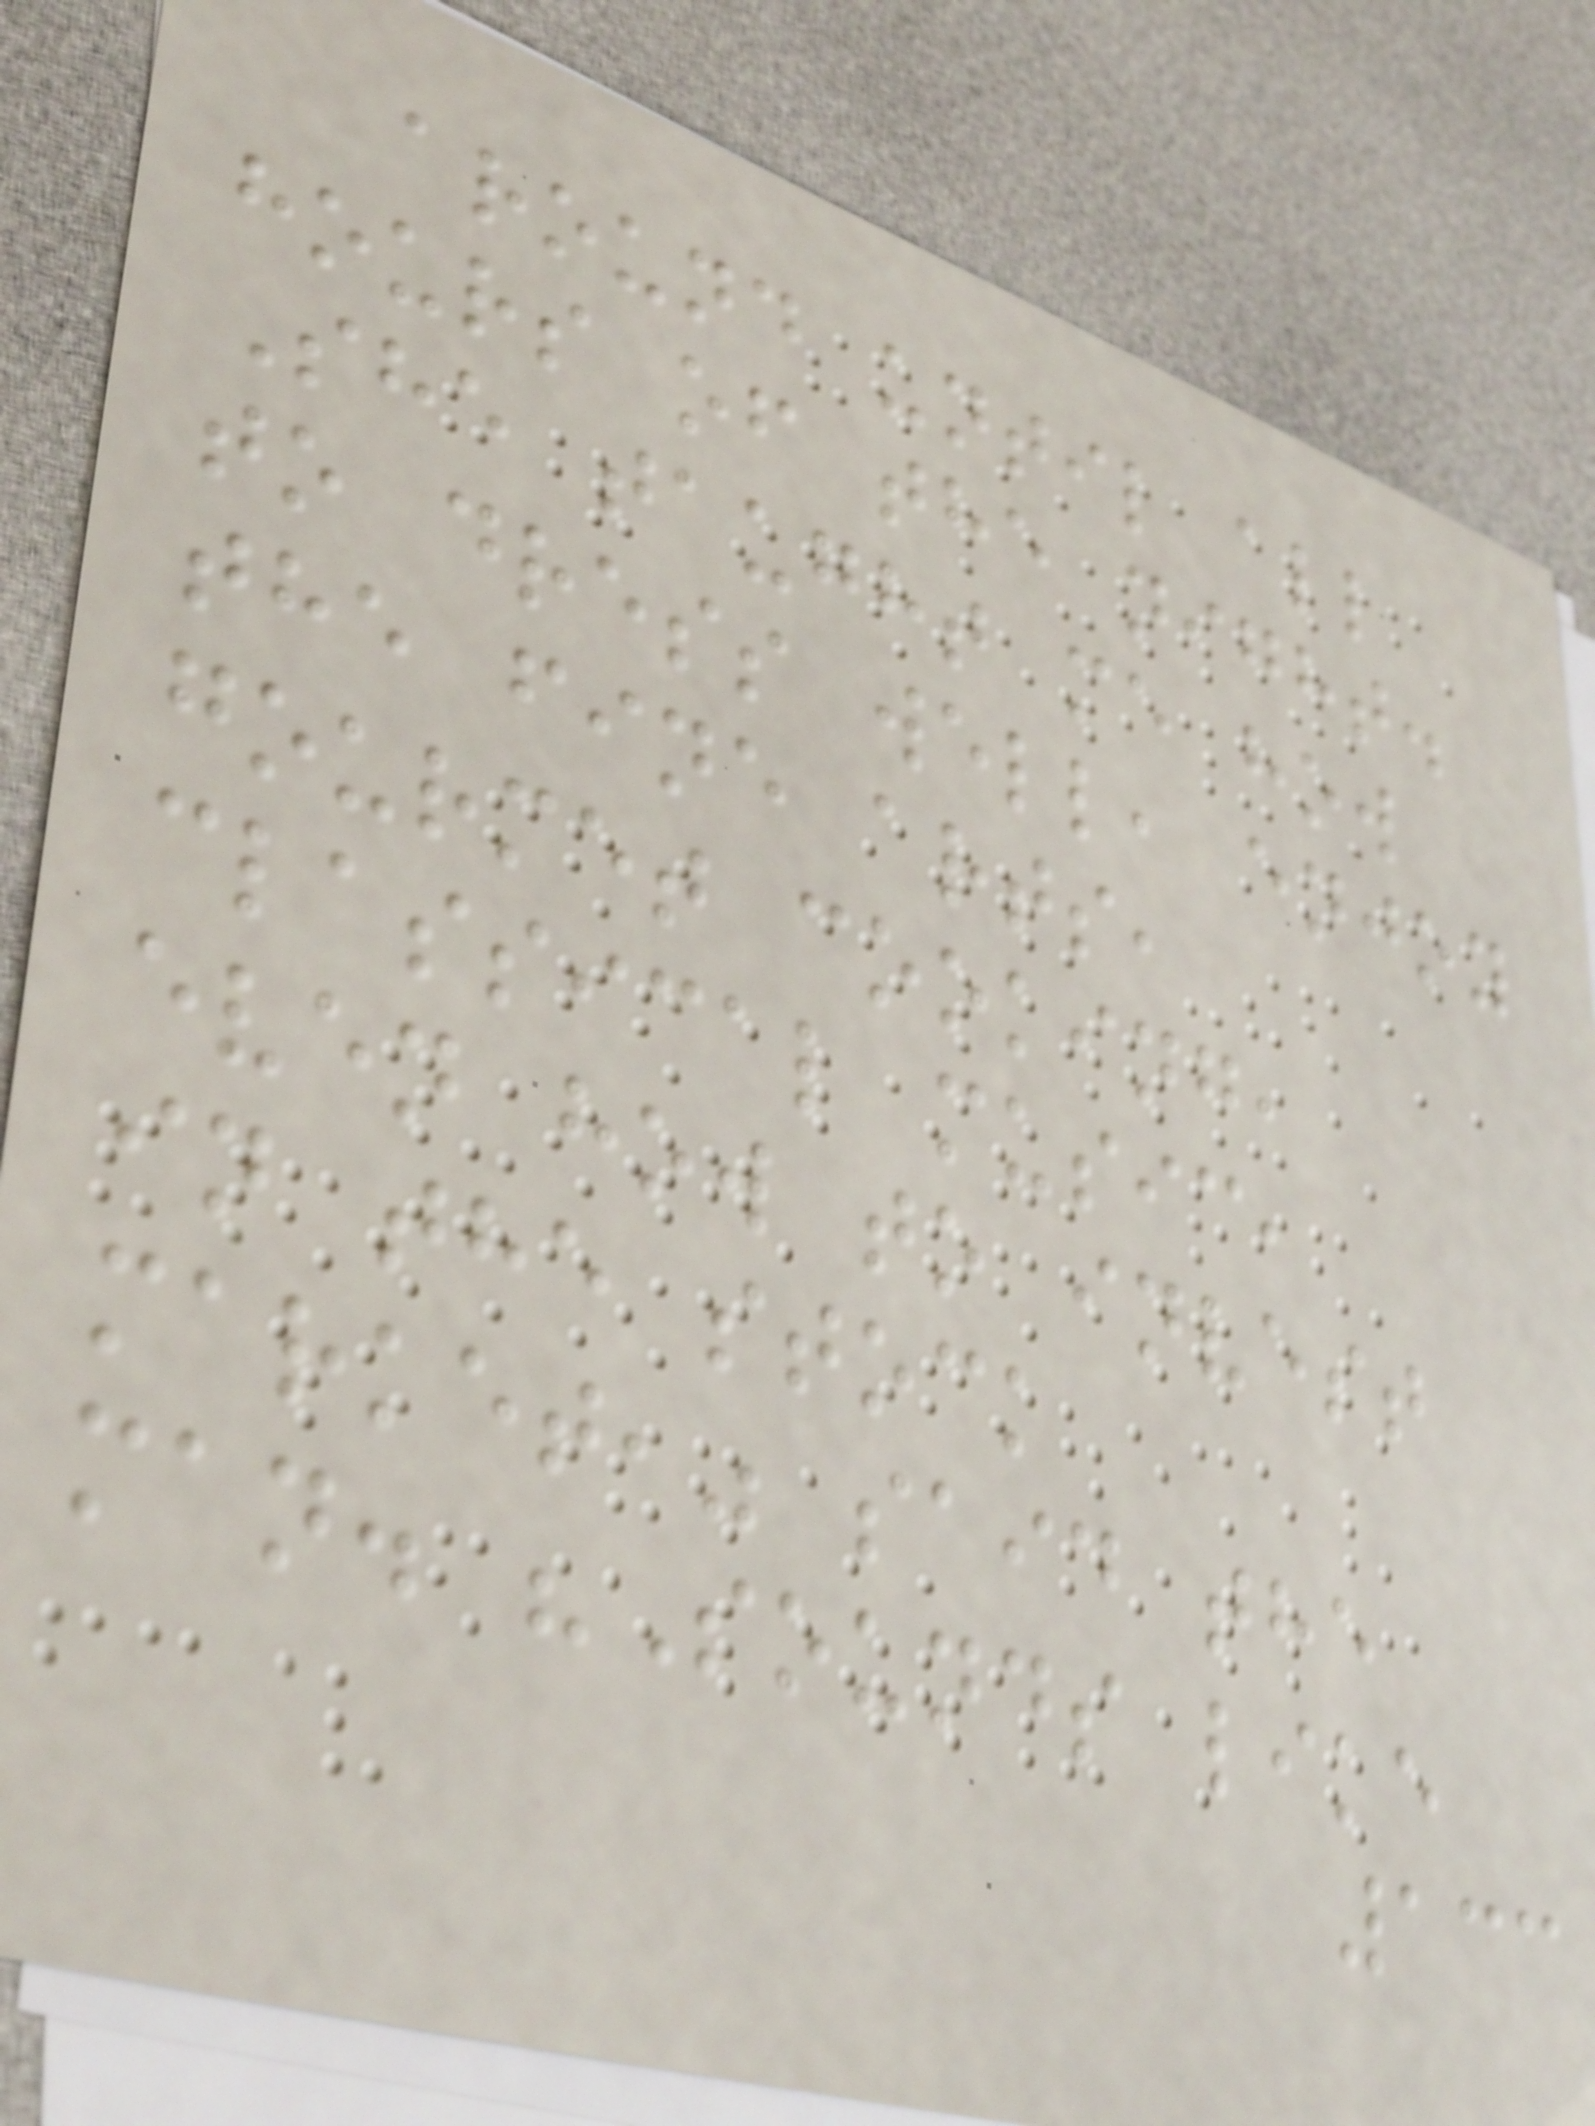around until all
hours of the night.
She taught me how
to dress well, enjoy
the fine arts,
gourmet cooking,
classical music,
even how to invest
in the stock
market," said the
man. "Sounds like
133
